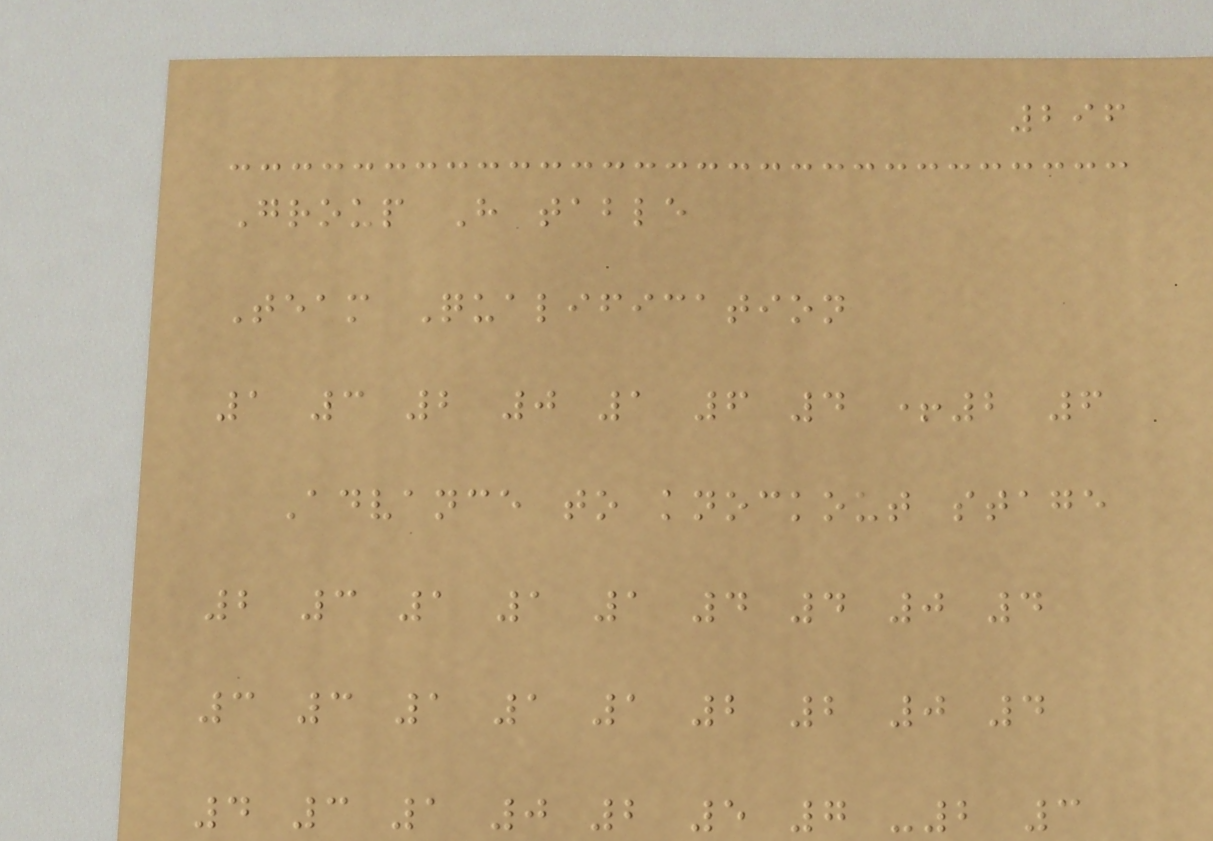296
Group H table
Team Qualification
1 3 2 0 1 6 4 +2 6
Advance to knockout stage
2 3 1 1 1 4 4 0 4
3 3 1 1 1 2 2 0 4
4 3 1 0 2 5 7 -2 3
